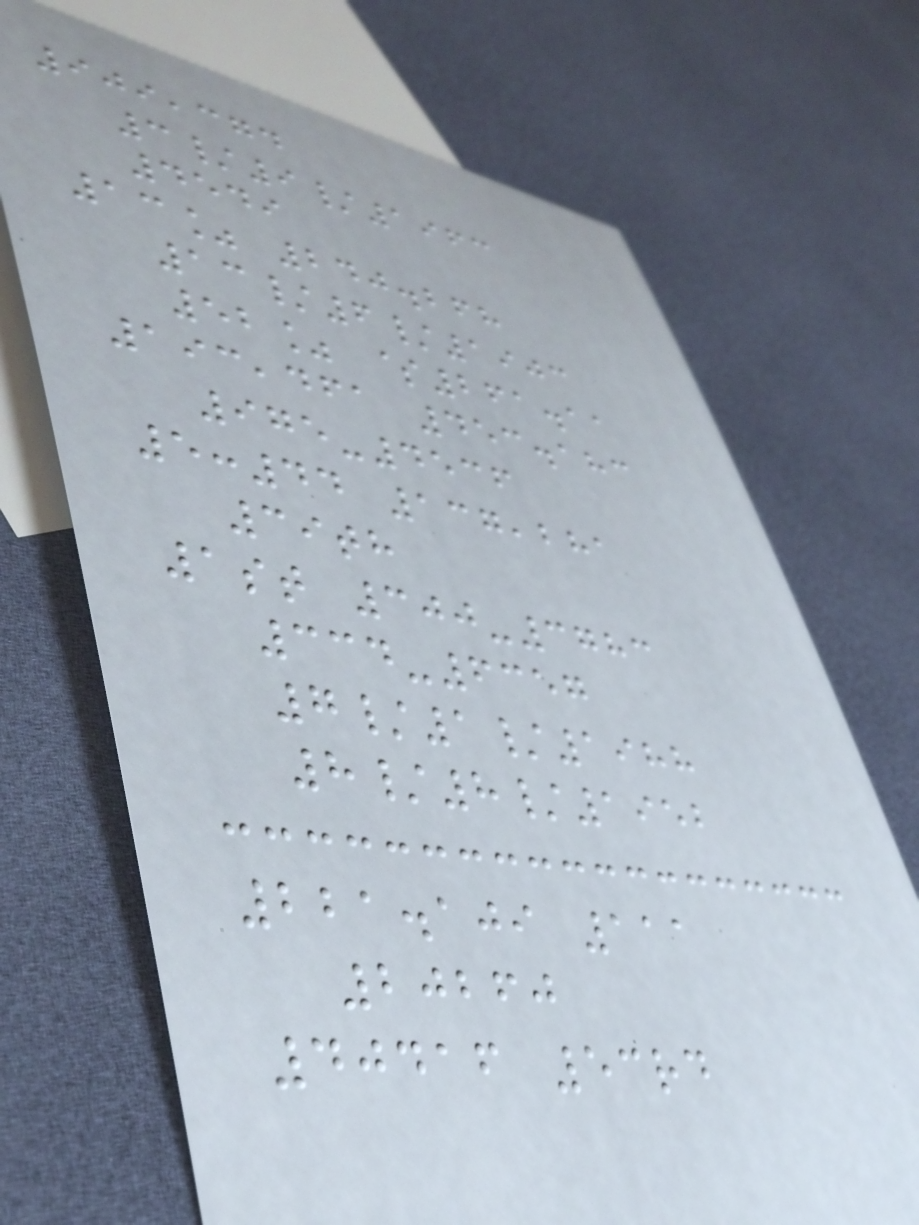909,374
3/9/1963
4549
13% 240.268
13/6/1903
52% $261.11
193,461 453.183
975-4536
5:44 137,281
39th
1st 300-3783
334-6357
7/1/1988
8/8/1952
221.109 111
20260
40416 53rd
